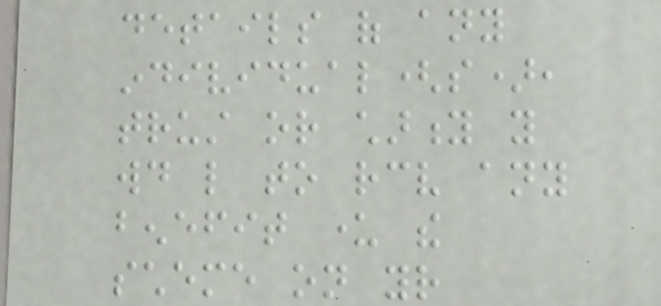details of any
individual(s),
trust or charity you
would like to receive any
benefit under the
scheme on your
